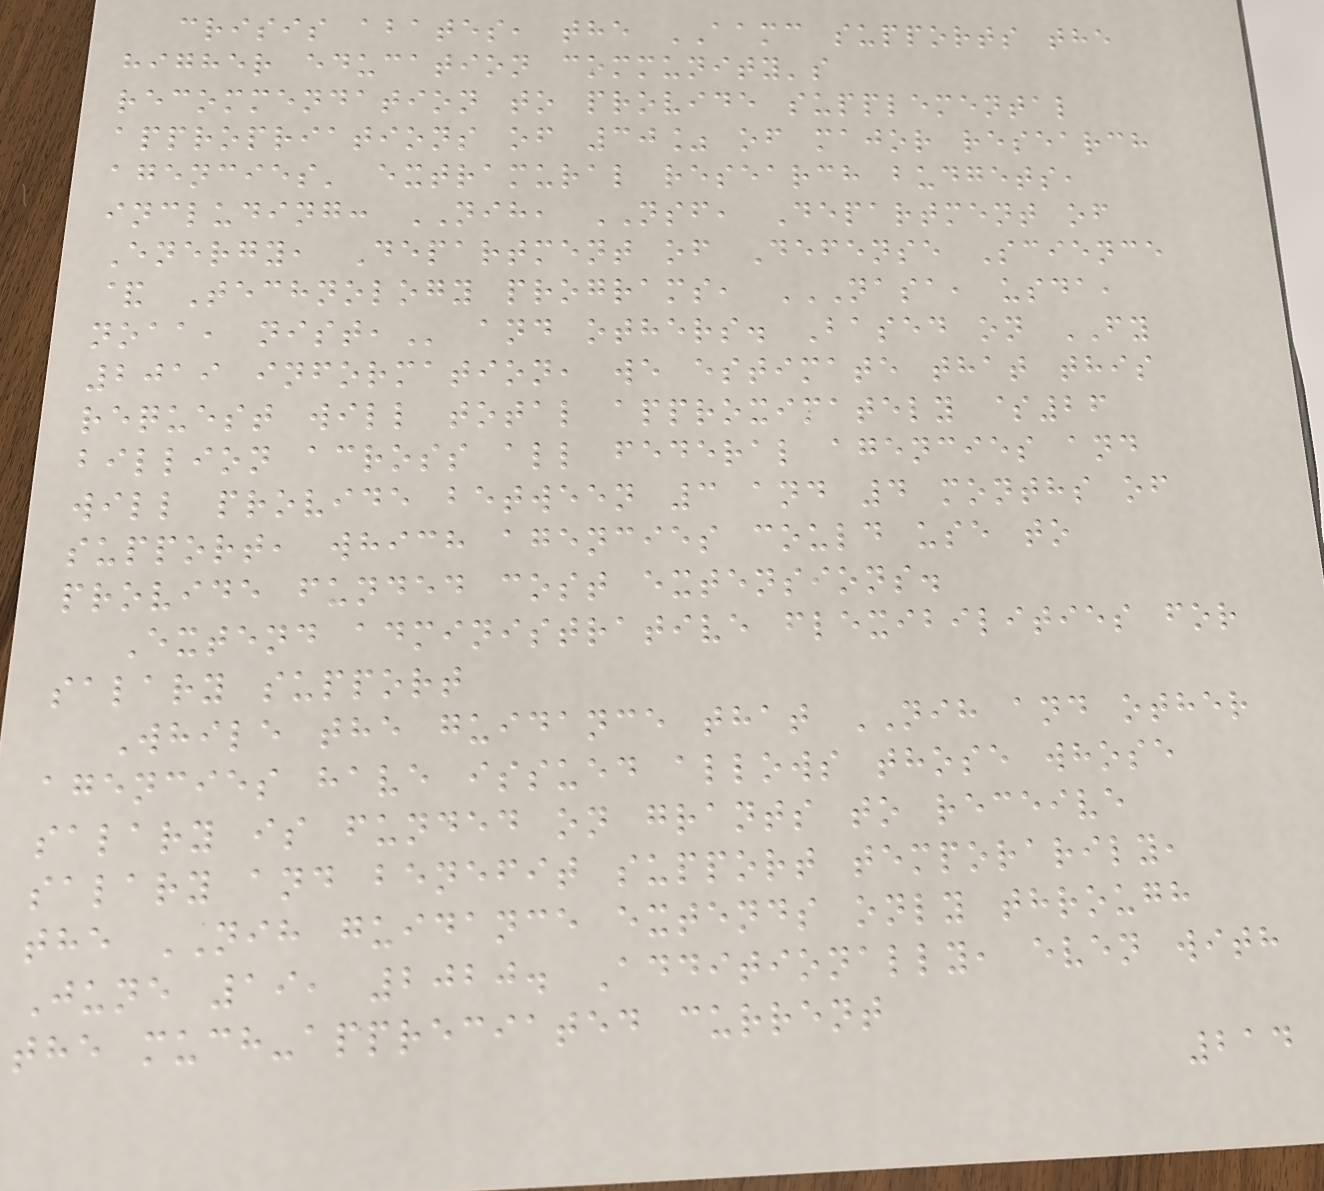crisis abates, the AAMC supports the
higher education community's
recommendation to provide supplemental
appropriations of 30% of major research
agencies' extramural research budgets,
including: NIH, NSF, Department of
Energy, Department of Defense Science
& Technology programs, NASA, USDA,
NOAA, NIST, and others. Based on FY
2019 information, we estimate that this
request will total approximately $26
billion across all federal agencies and
will provide between 3 and 4 months of
support, which agencies could use to
provide funded cost extensions.
Extend administrative flexibilities for
salary support
While the guidance that NIH and other
agencies have issued allows those whose
salary is funded on grants to receive
salary and benefit support temporarily,
the NIH guidance extends only through
June 19, 2020. Additionally, even with
the much-appreciated current
214
